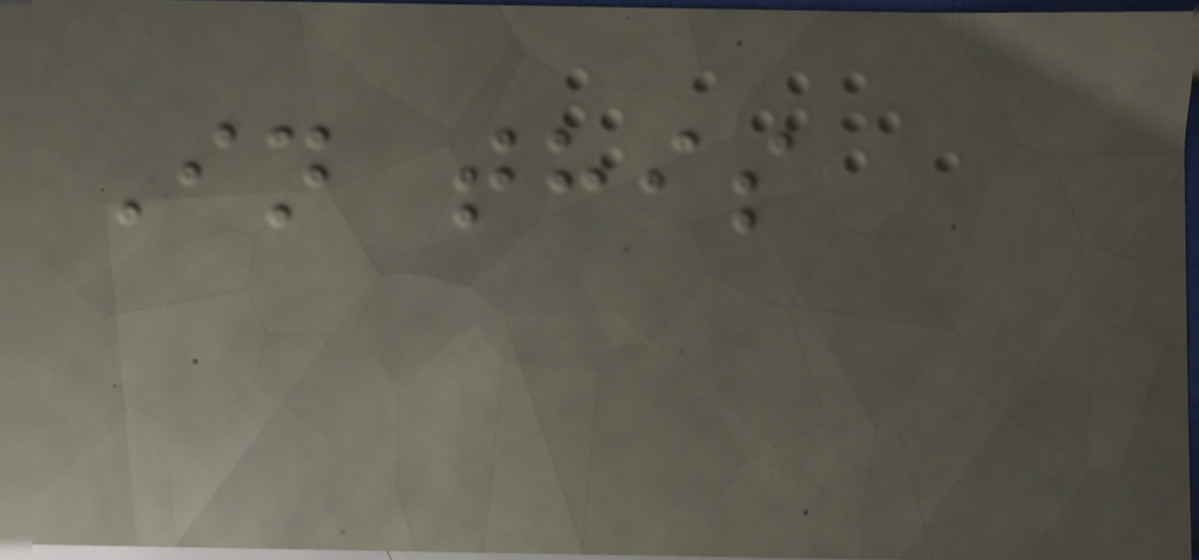In this
